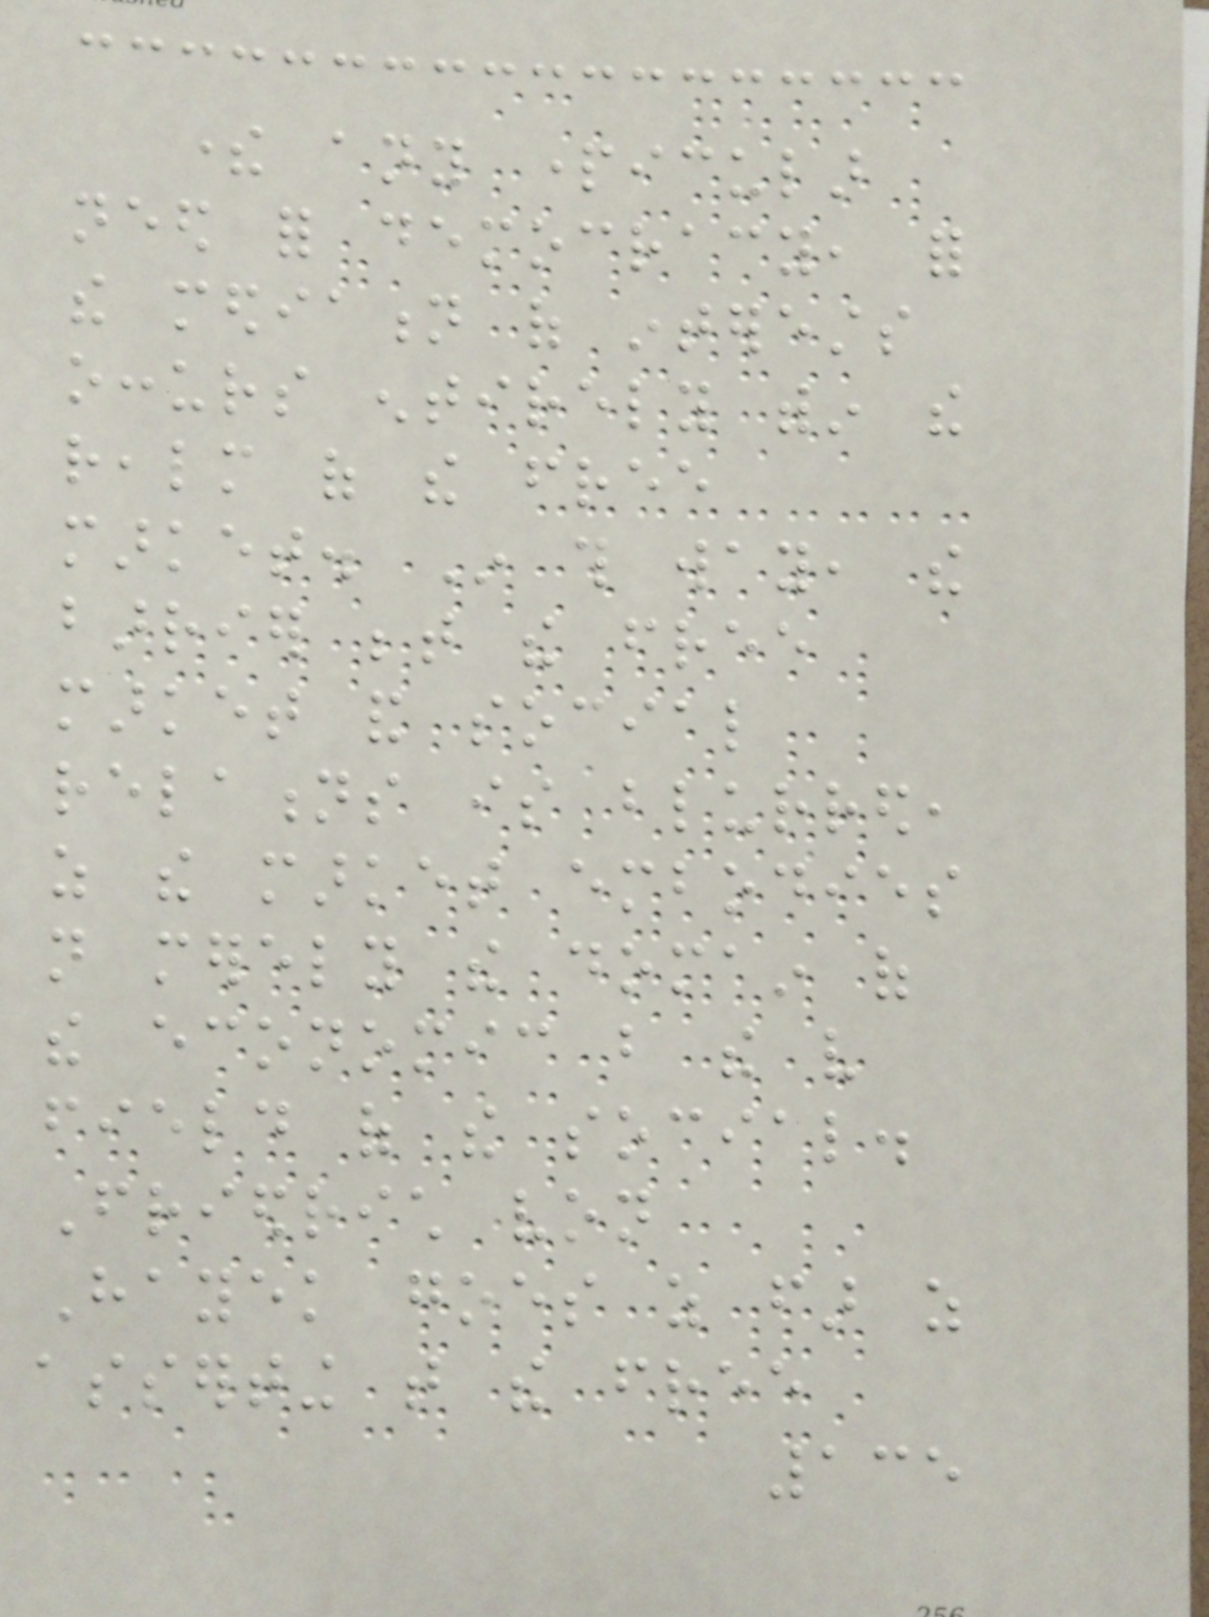there any particular
need for democracy, for
the mediation of interests
occurs entirely within the
realm of the free
market. In this way, the
barrier between the free
market and social
relations is blurred,
as the market embodies
not merely the domain of
the economic but the very
field of the social.
Friedrich von
Hayek goes as far as
asserting that the free
135
